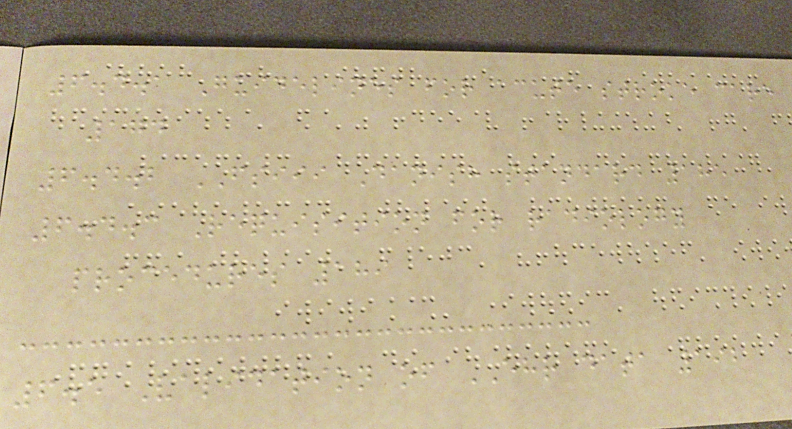6.4.1 Guidelines for acute stroke care
174
6.4.2 FSIII Danish standard 185
6.4.3 Requisition for radiology
procedures 189
6.5 Validation of EHR data 192
